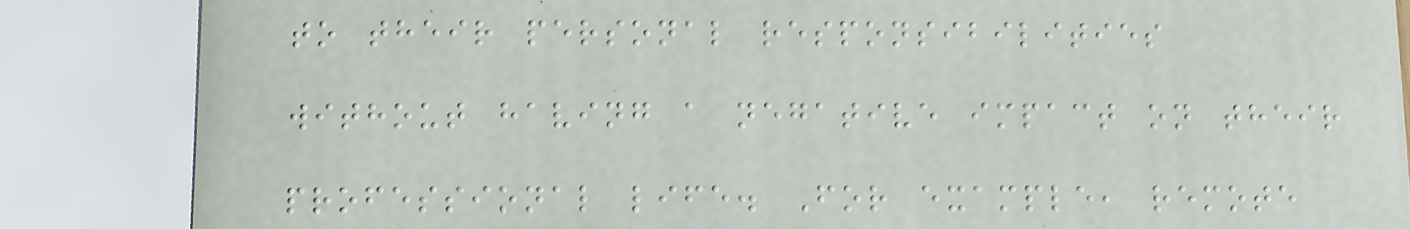to their personal responsibilities
without having a negative impact on their
professional life. For example, remote
